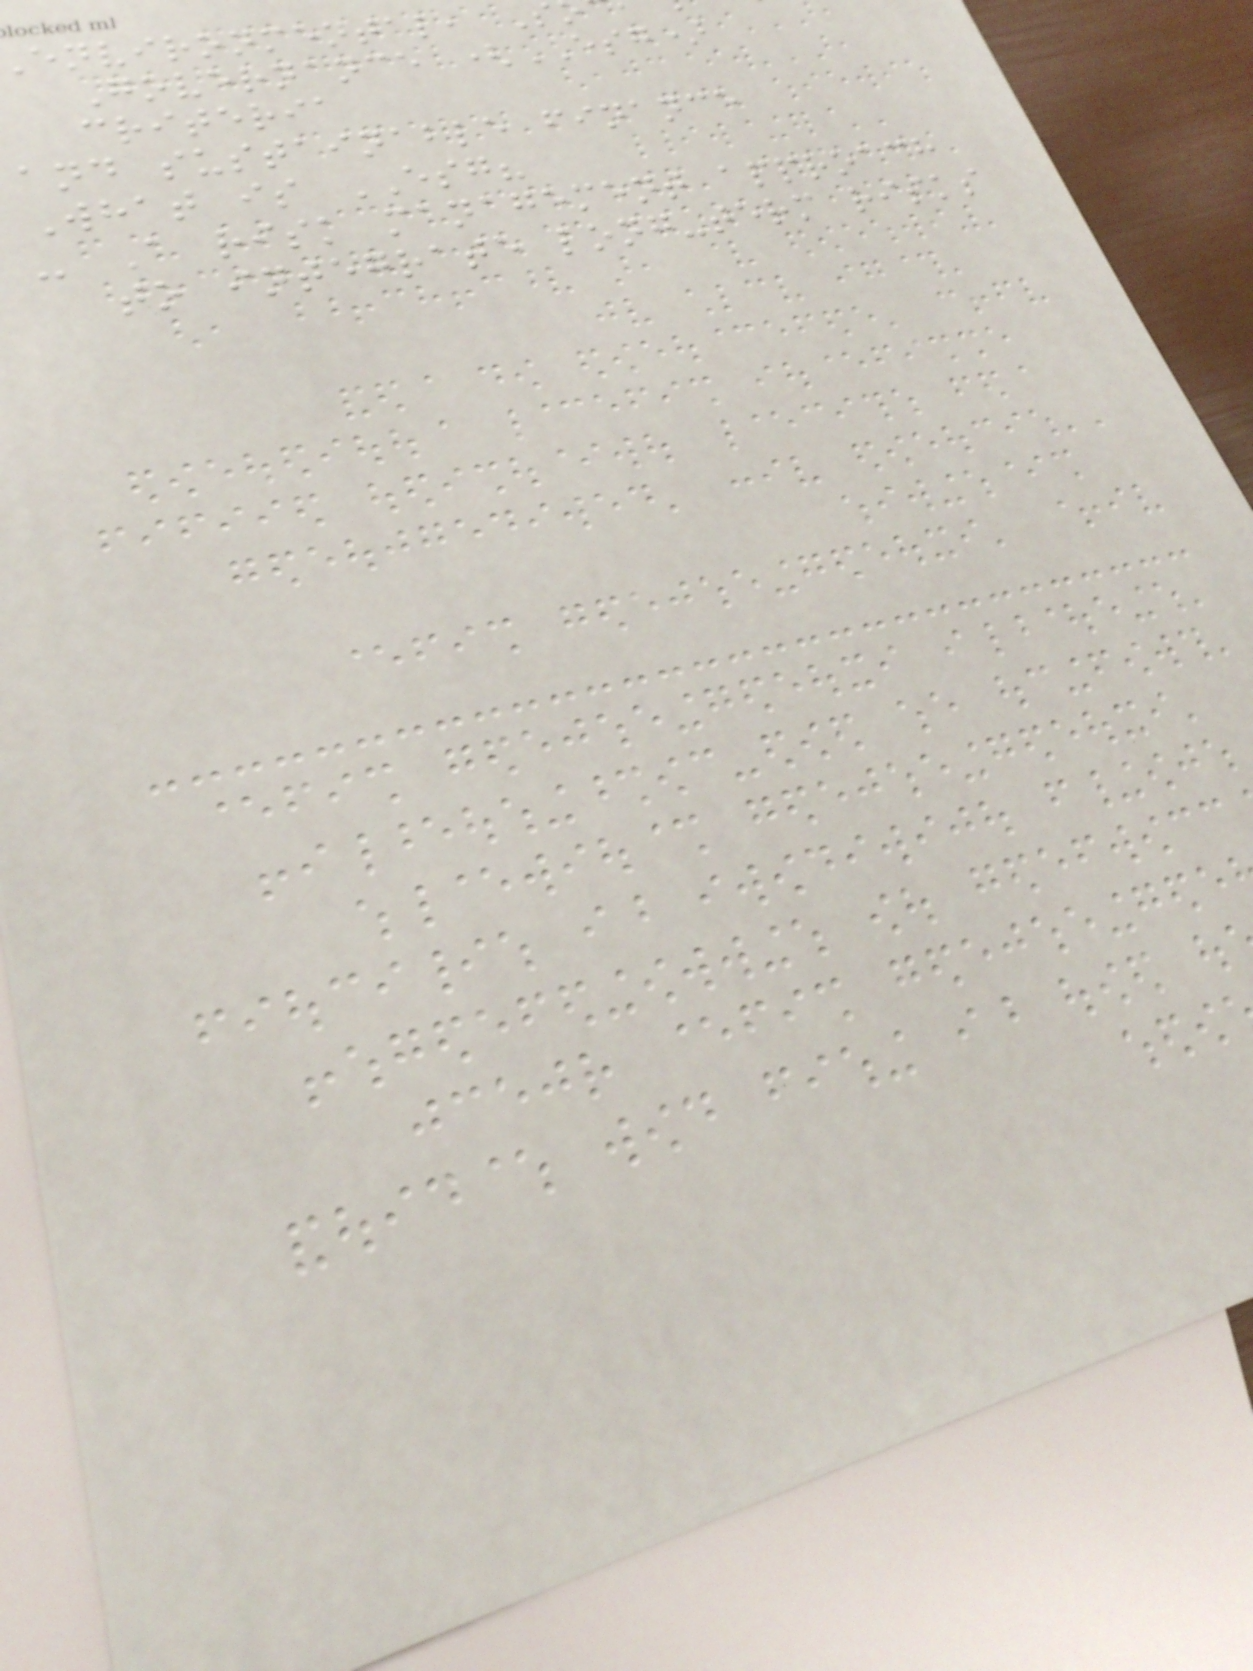environmental, S
Governance (ESG)
criteria
and sustainable finance
What is ESG?
- A risk management approach
to integrate long-term risks
